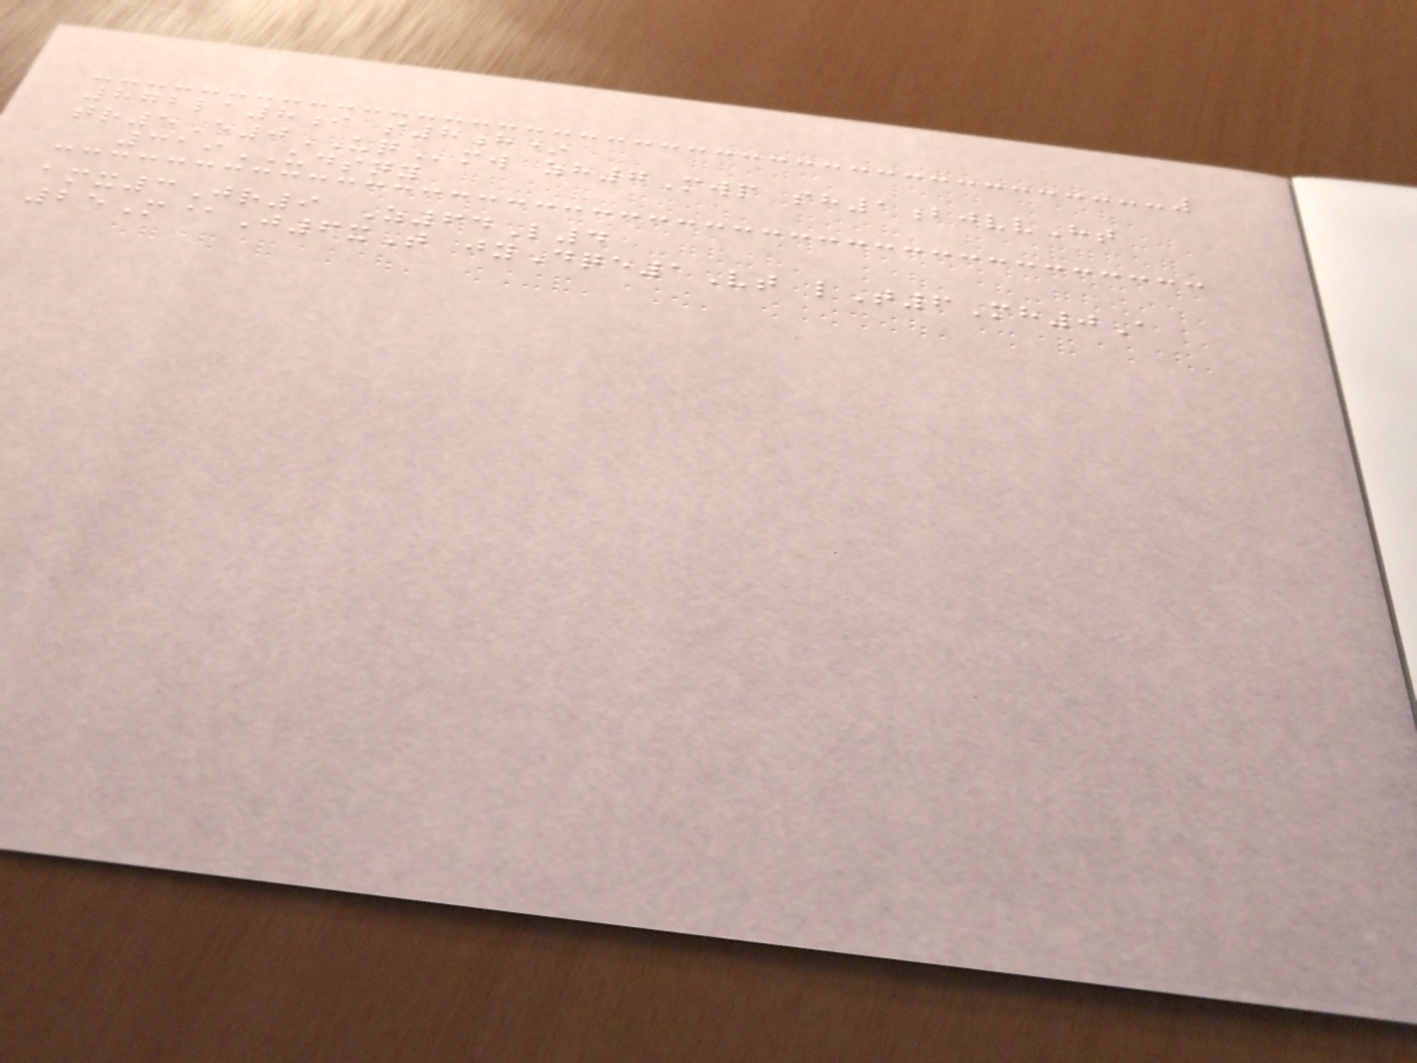872la8i s8h*
tr5E0UQmw zh7Mwp sh1bjvvHt
319UDSNY
amx3Jr9 Z64L4
25M@J6xT jyDqe1Vt lT6Mh0A
